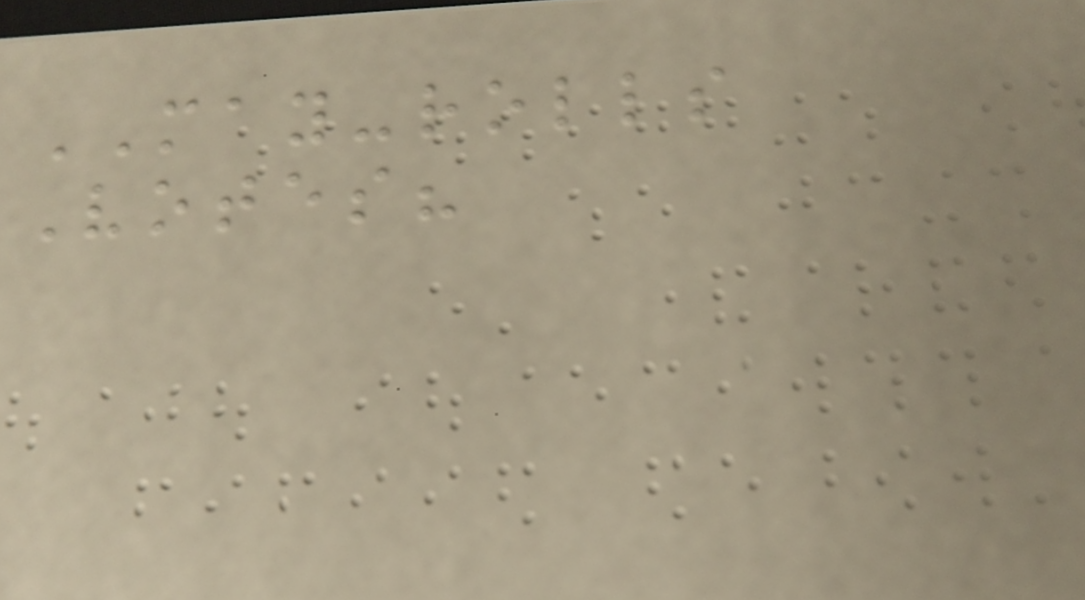MAY-rolls
Votes?
